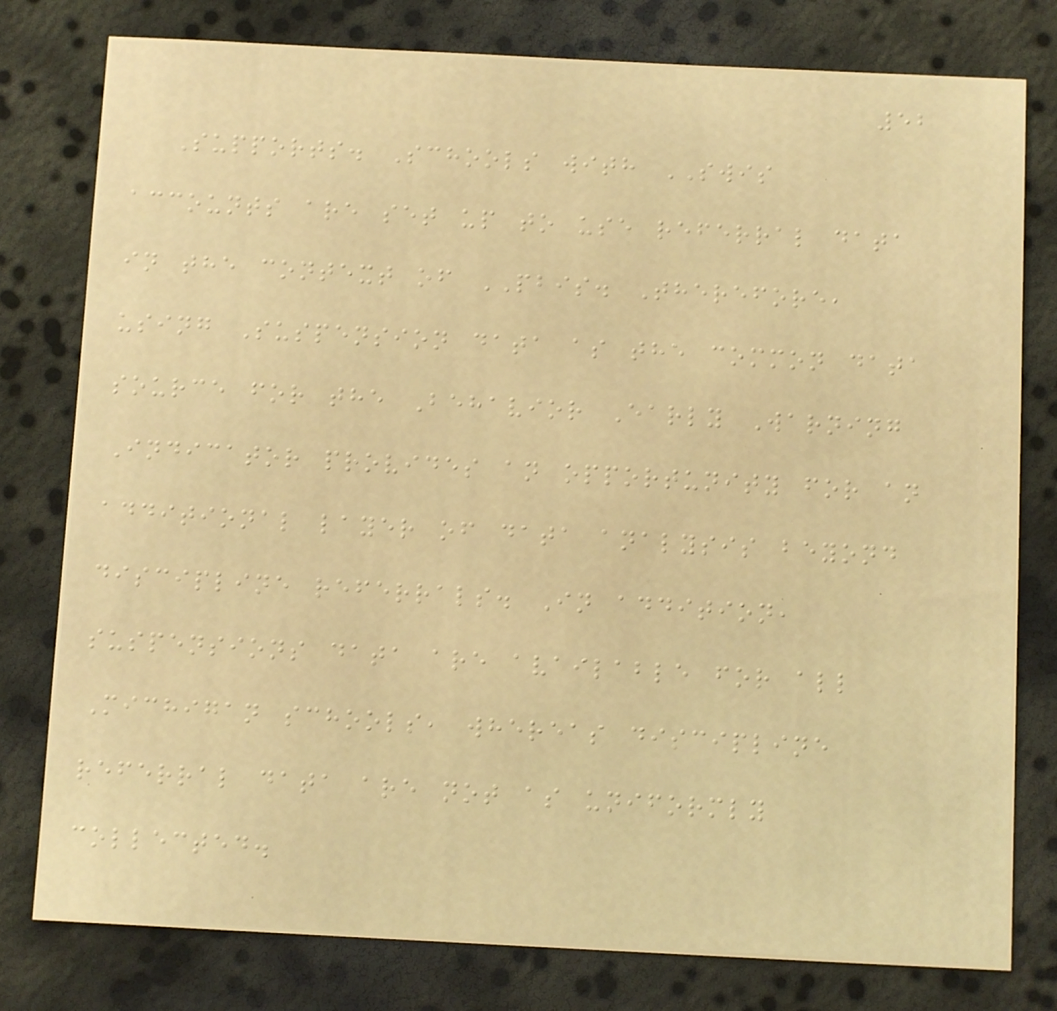52
Supports. Schools with SWIS
accounts are set up to use referral data
in the context of PBIS. Therefore,
using Suspension data as the common data
source for the Behavior Early Warning
Indicator provides an opportunity for an
additional layer of data analysis beyond
discipline referrals. In addition,
suspensions data are available for all
Michigan schools, whereas discipline
referral data are not as uniformly
collected.
